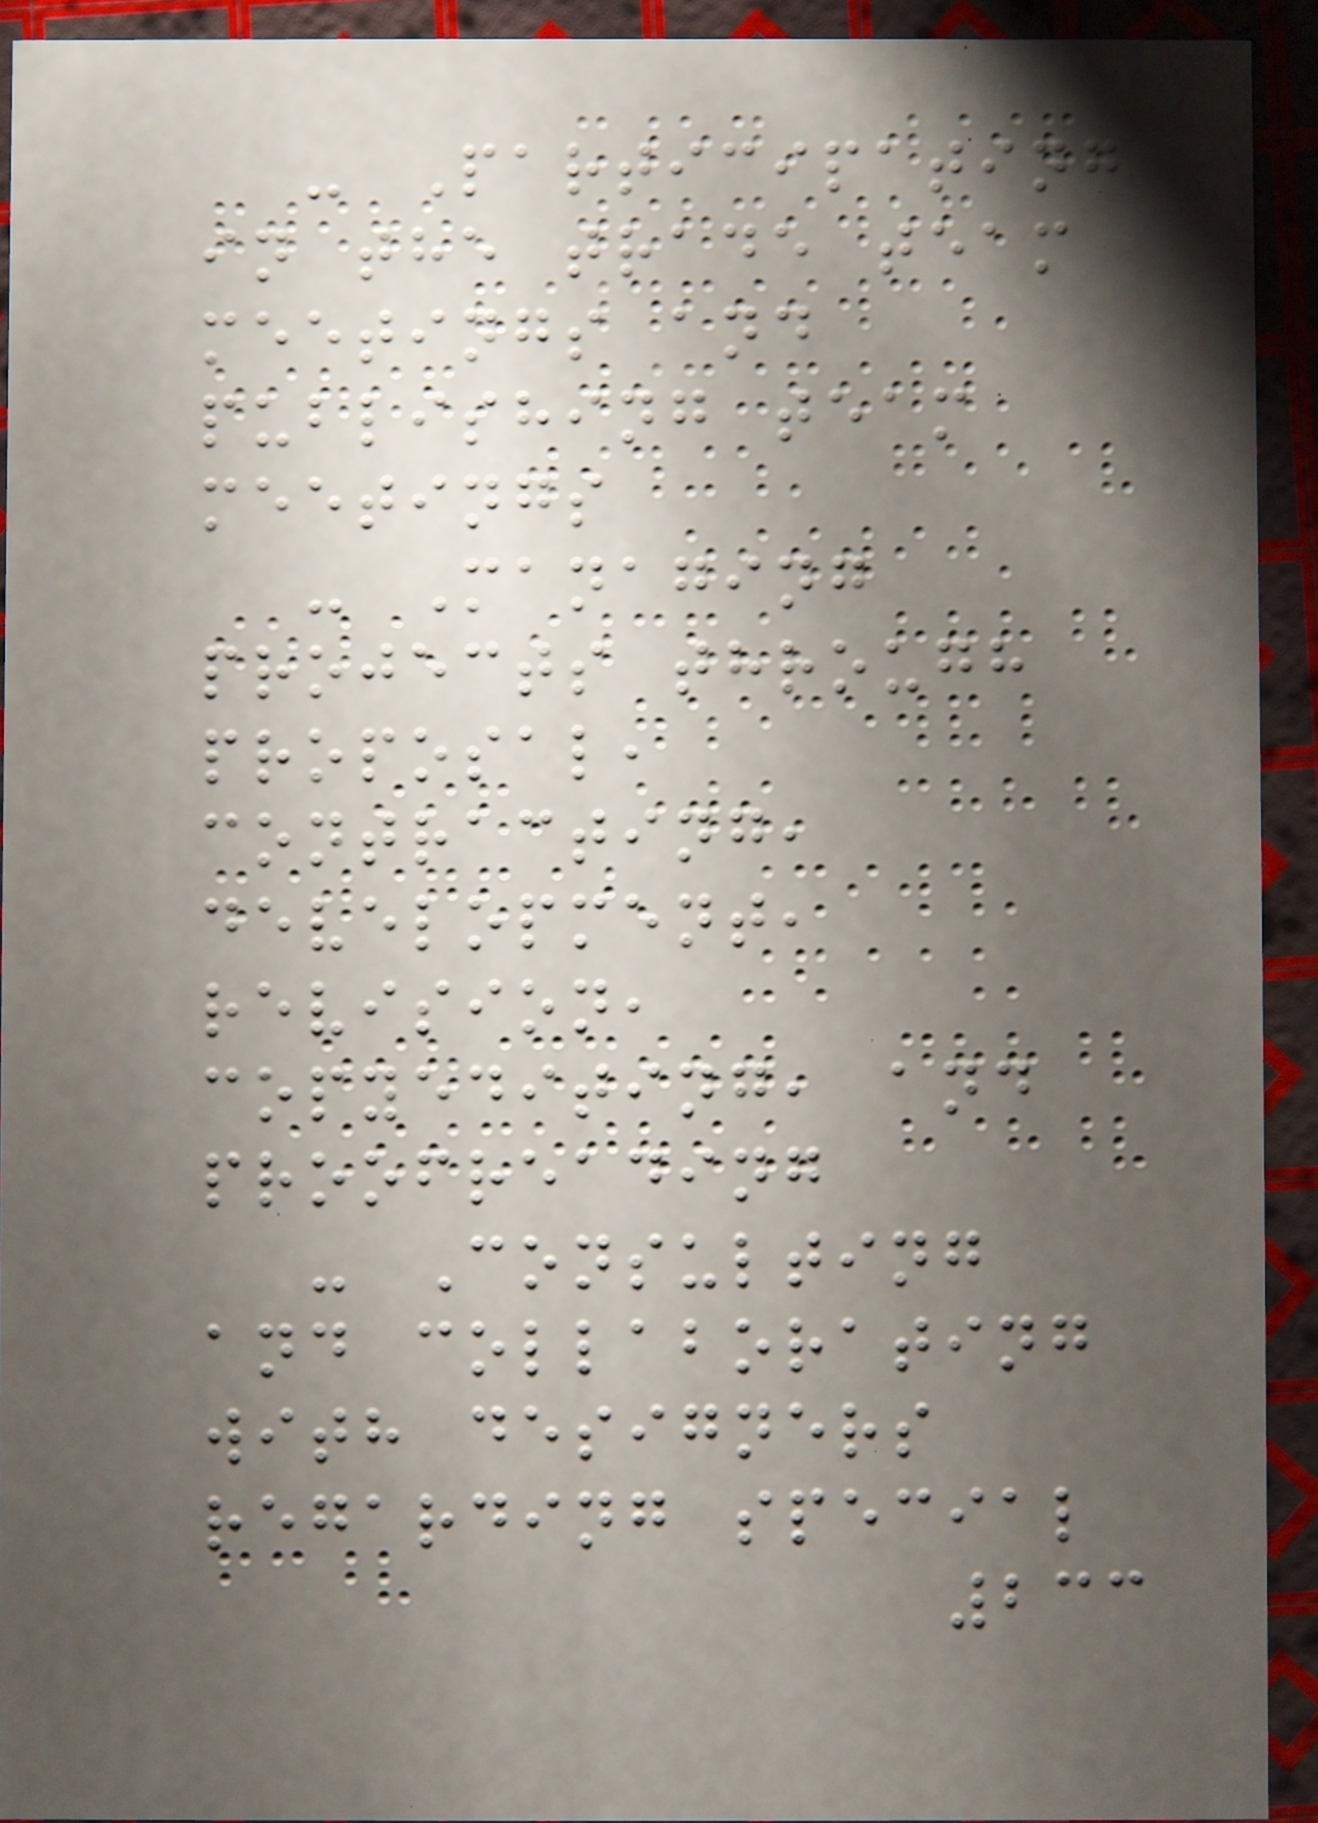- Participating
in the trade team
meetings and
publishing team
meetings
- Managing
projects through
proposal,
contracting,
development,
revision,
copyediting, and
proofreading
- Consulting
and collaborating
with designers
regarding special
233
